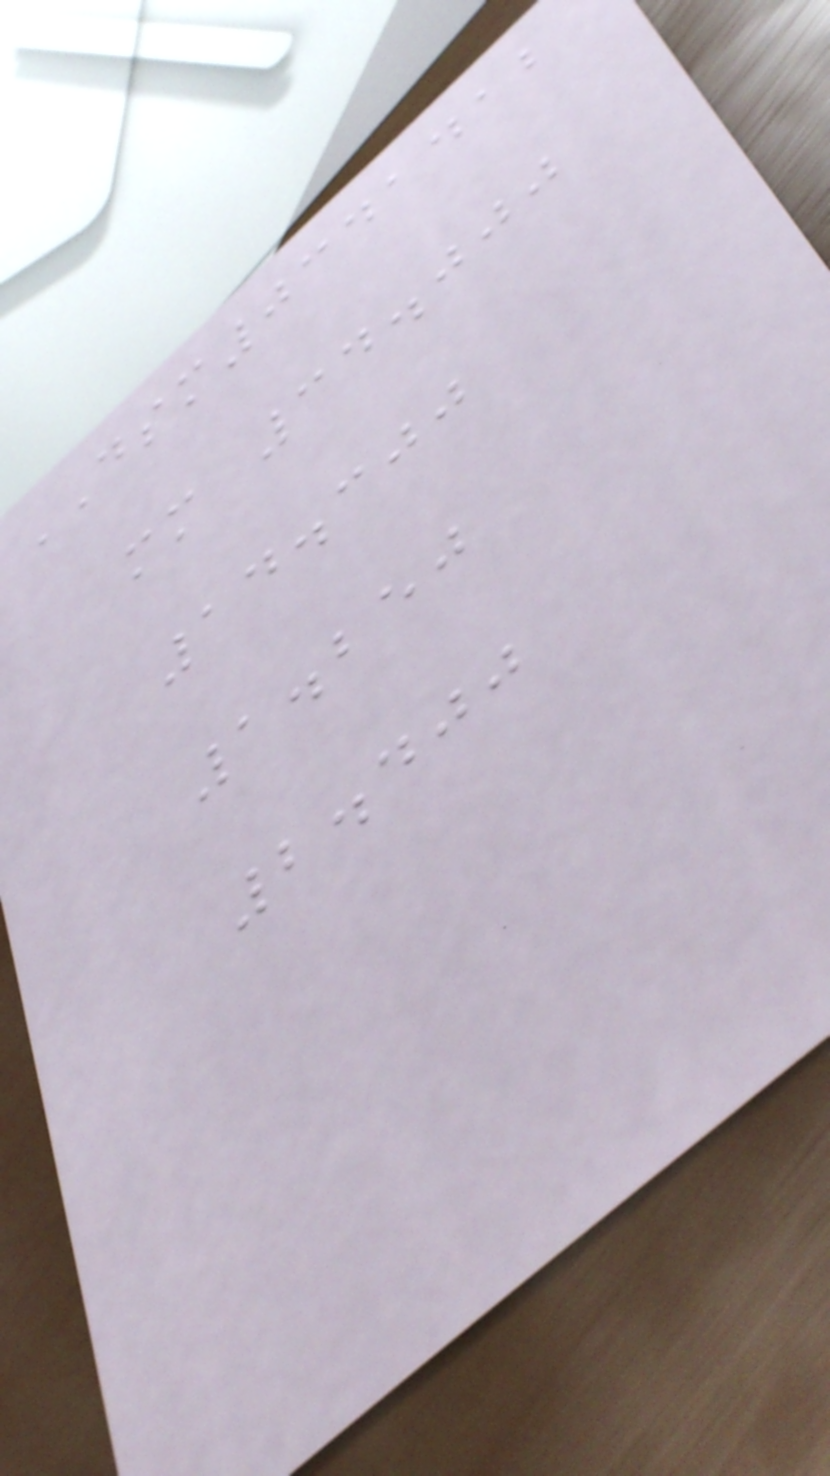DSM0341412
mm 34.000
14.300
1.250
2.400
